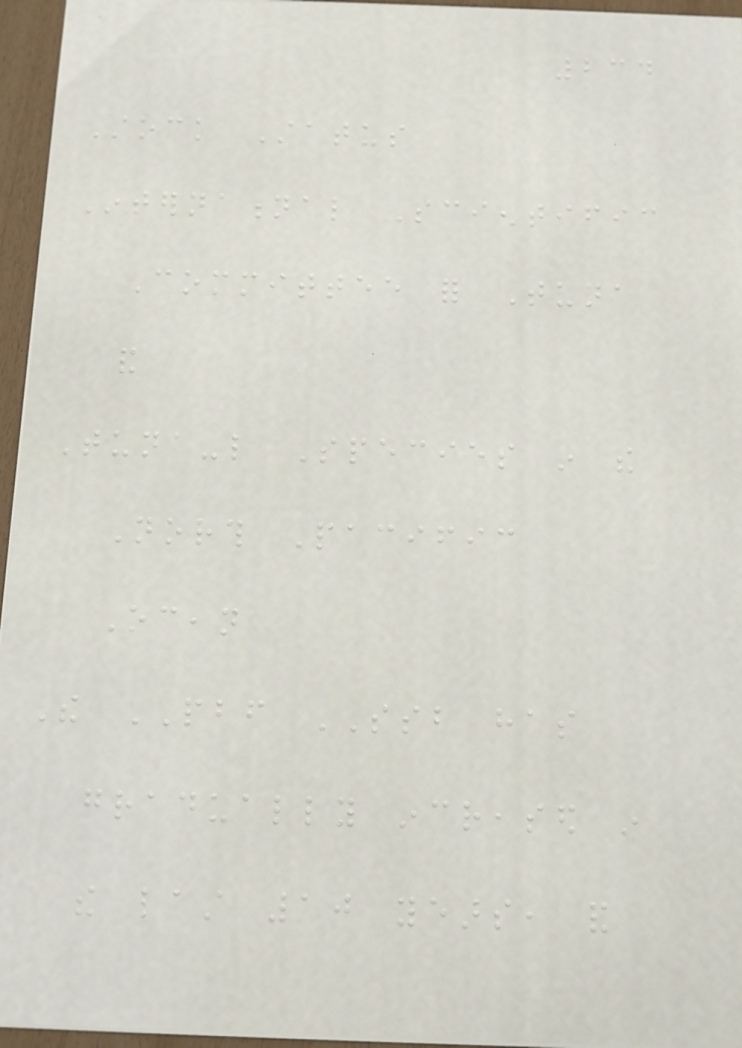234
Stock Status
International Scientific
Committee for Tuna
and
Tuna-like Species in the
North Pacific
Ocean
The PBF SSB has
gradually increased in
the last 10 years, and
